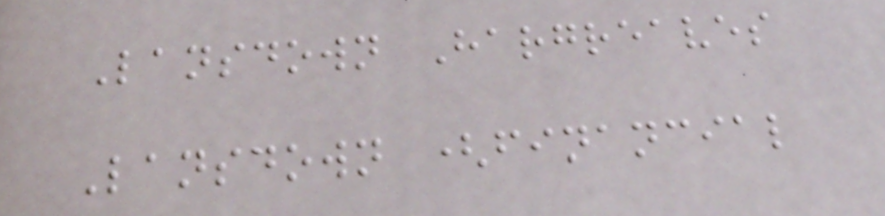Lansdown Hargreaves
Lansdown (financial
